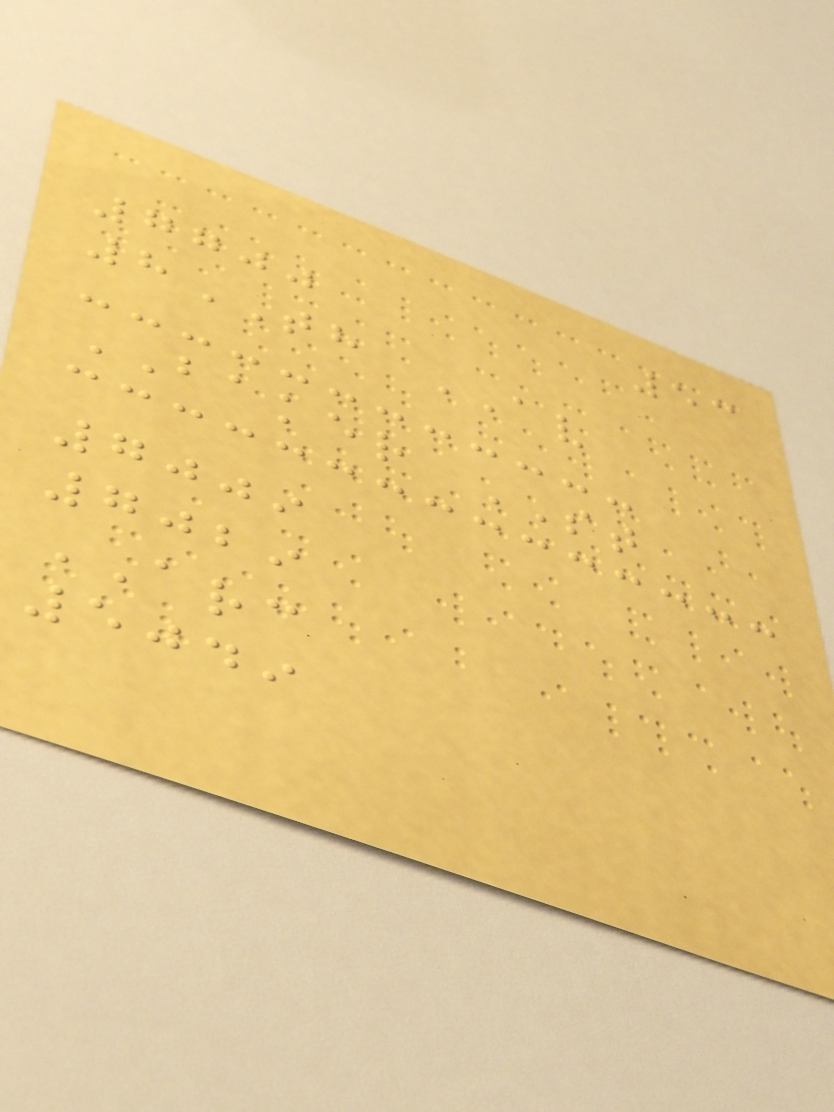53
7700
8TH AV
BAKER ST
7009
7029
ARC
5049
